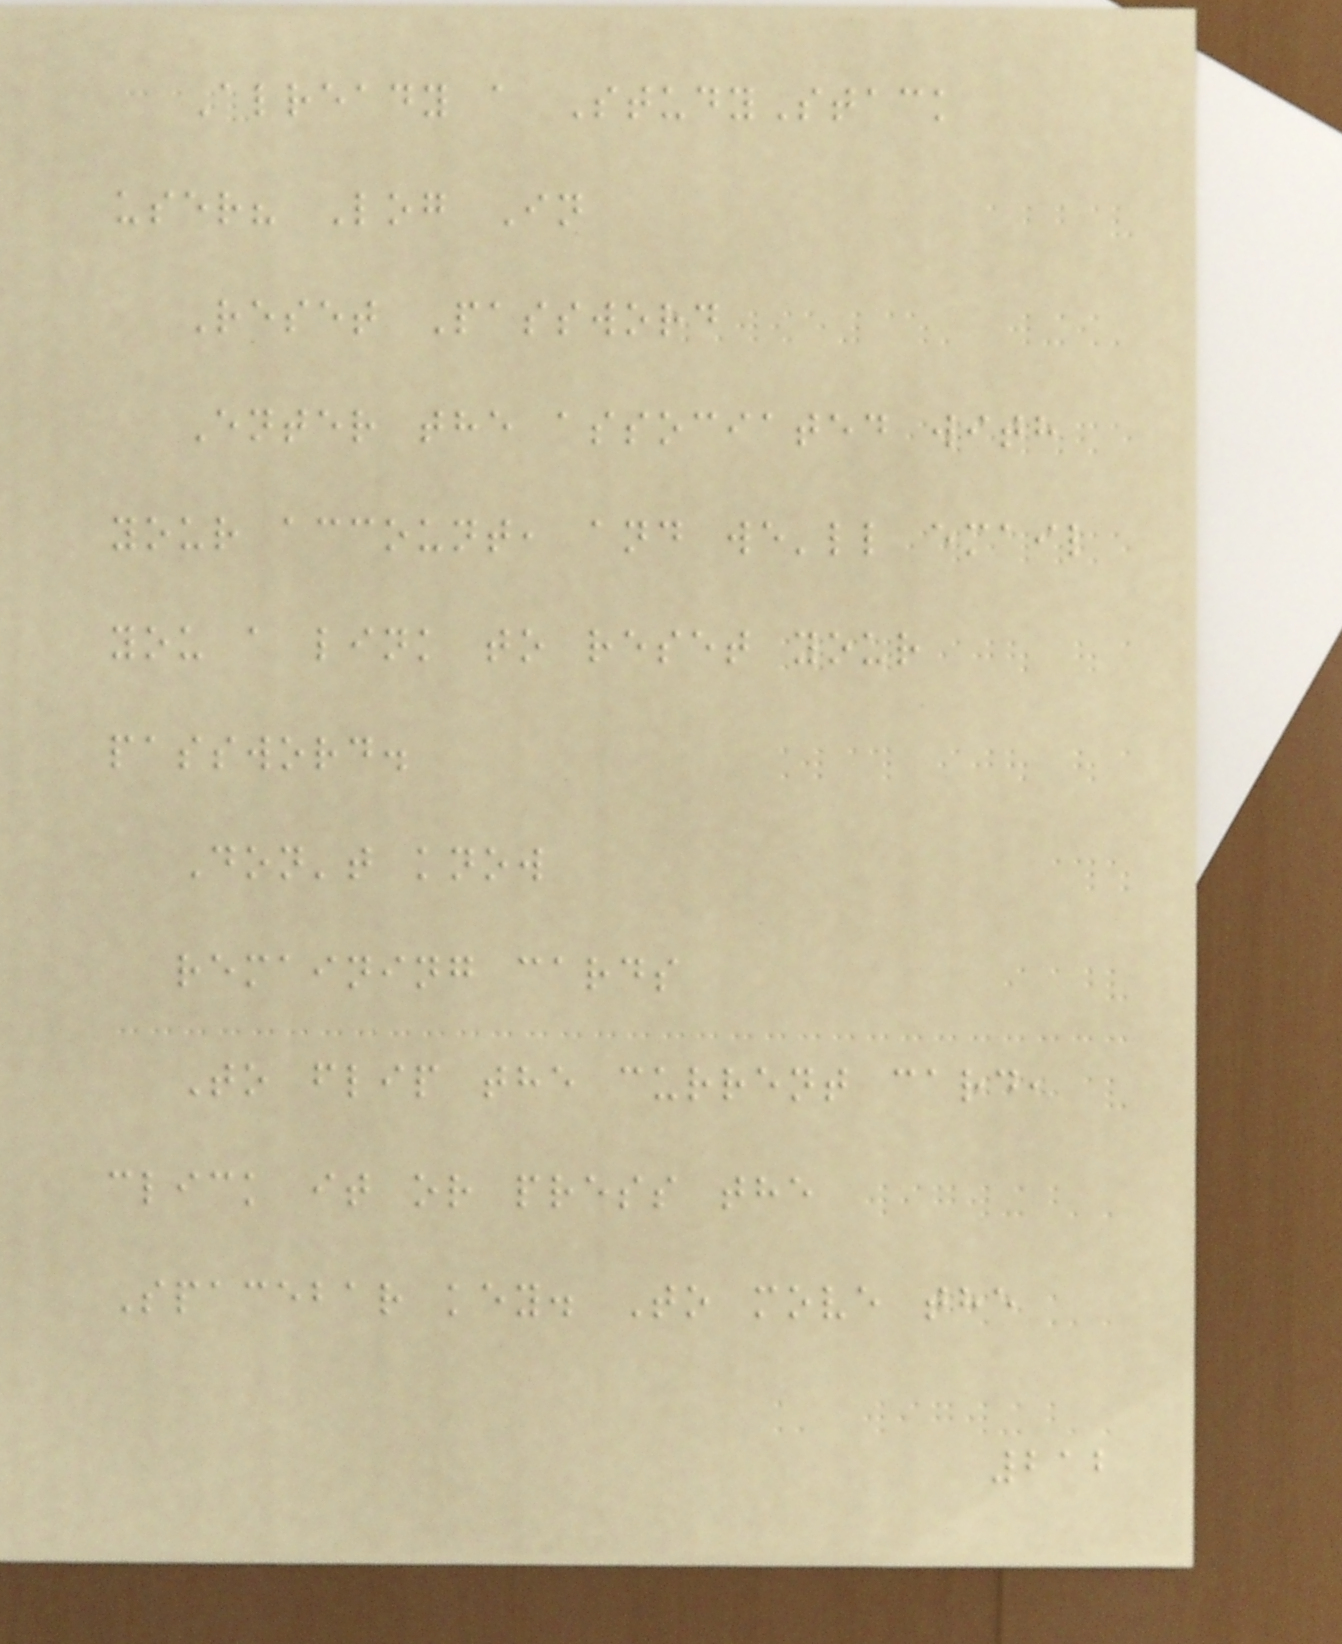Already a StudyStack
user? Log In
Reset Password
Enter the associated with
your account, and we'll email
you a link to reset your
password.
Don't know
remaining cards
To flip the current card,
click it or press the
Spacebar key. To move the
212
